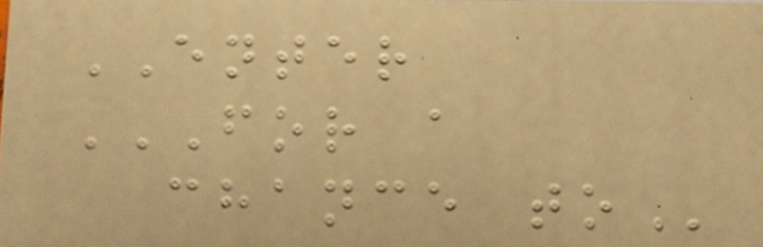ENTER
FOR A
CHANCE TO
